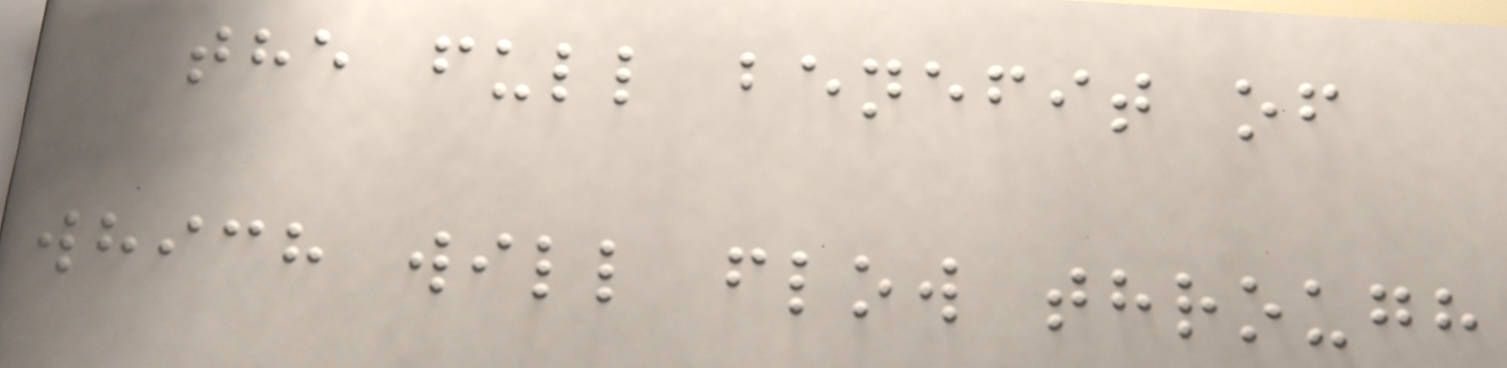the full benefit of
which will flow through
